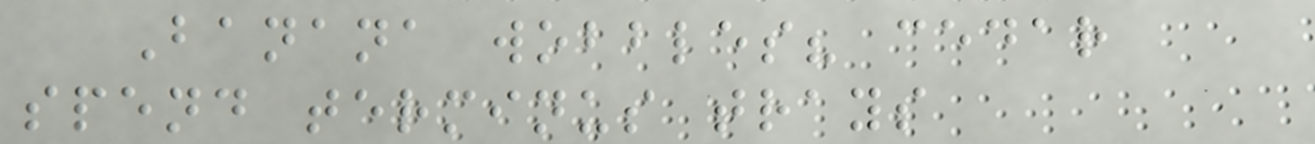Banana wobbles? cedar
spend terminus trays
